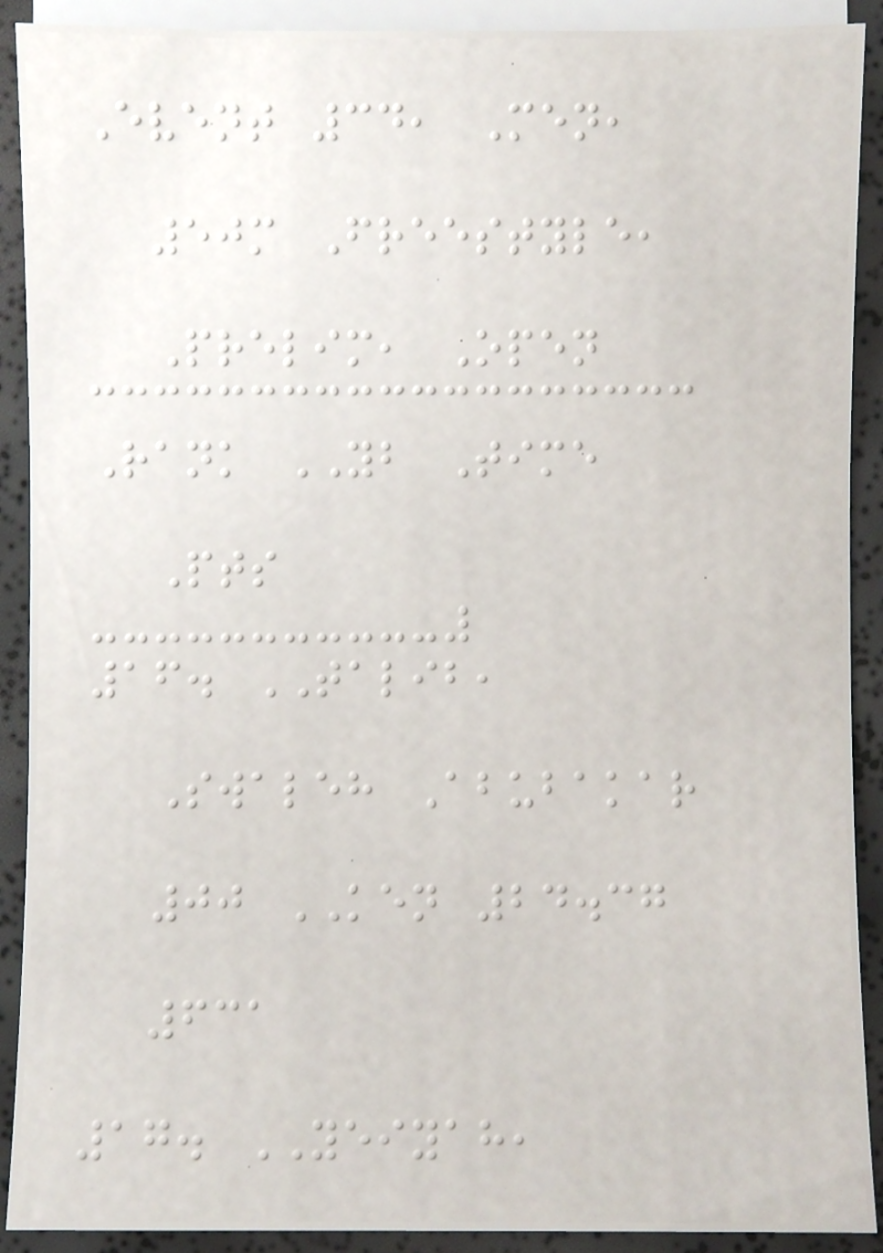Event 34, Men,
50m Freestyle,
Prelim, Open
Rank YB Time
Pts
16. TALIB,
Swaleh Abubakar
00 KEN 24.37
631
17. YEIYAH,
